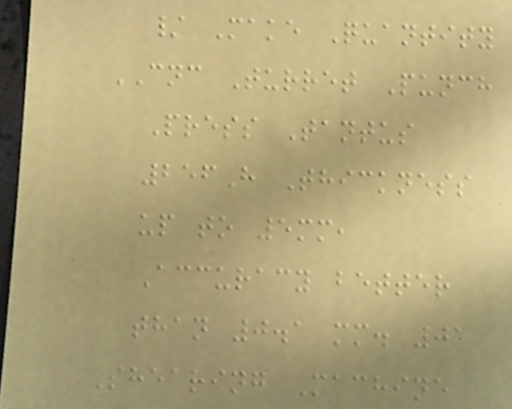/ Make Quantity
CNC Turret Punch
Press Tantus
256H Thickness
up to 5mm,
Accuracy better
than 0.1 mm. 01
Shearing Machine
